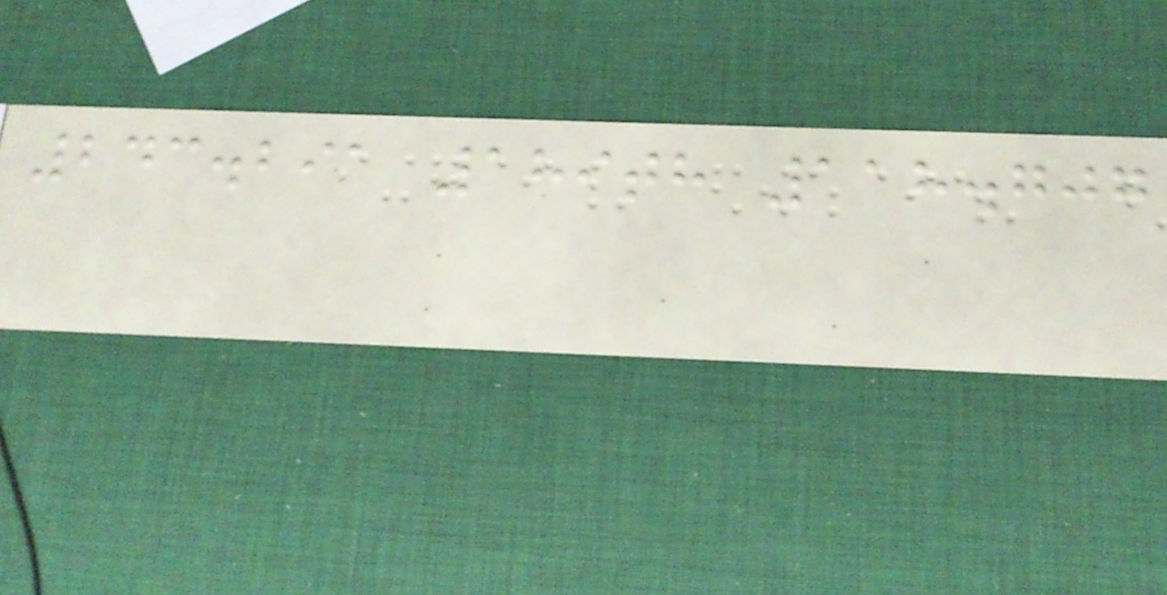243.291 189th 118.707
